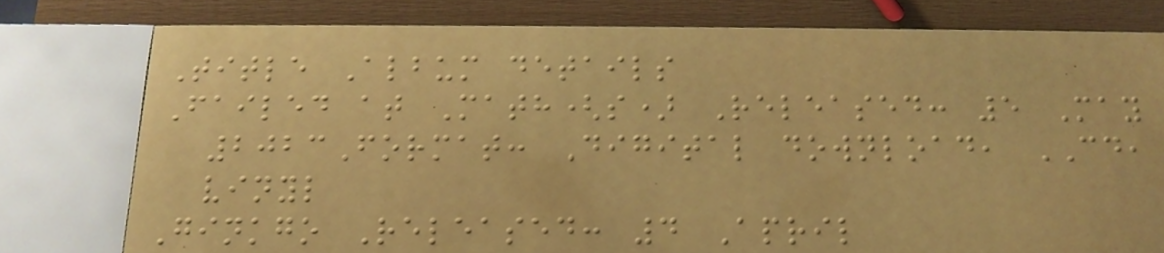Title Album details
Failed at Math(s) Released: 5 May
2023Format: Digital download, CD,
vinyl
Ginkgo Released: 4 April
